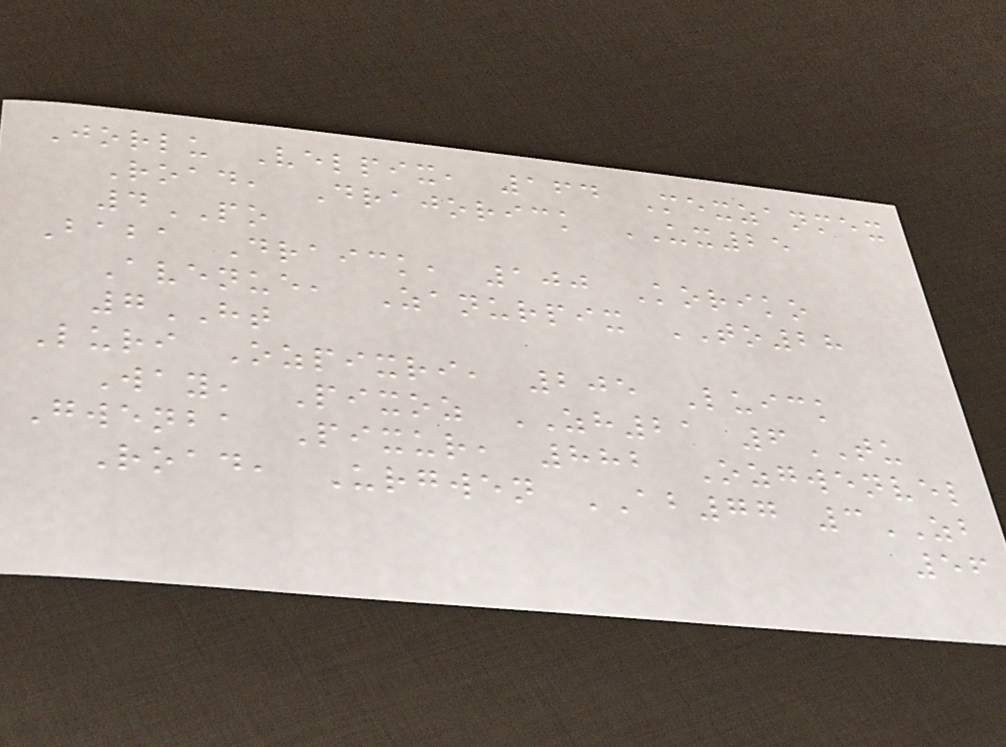Jorlu Velpix, 164 Mexzanmex
Road, Drajorick UX25
4PO
Baba Draick, 100 Koriko
Avenue, Zanurpix TO28
7HT
Luri Ozpixri, 205 Luick
Way, Pixoz ZH21 6TU
Gwenba Pixur, 882 Ozgwenvel
Road, Urgwen AB77 3ZB
56
